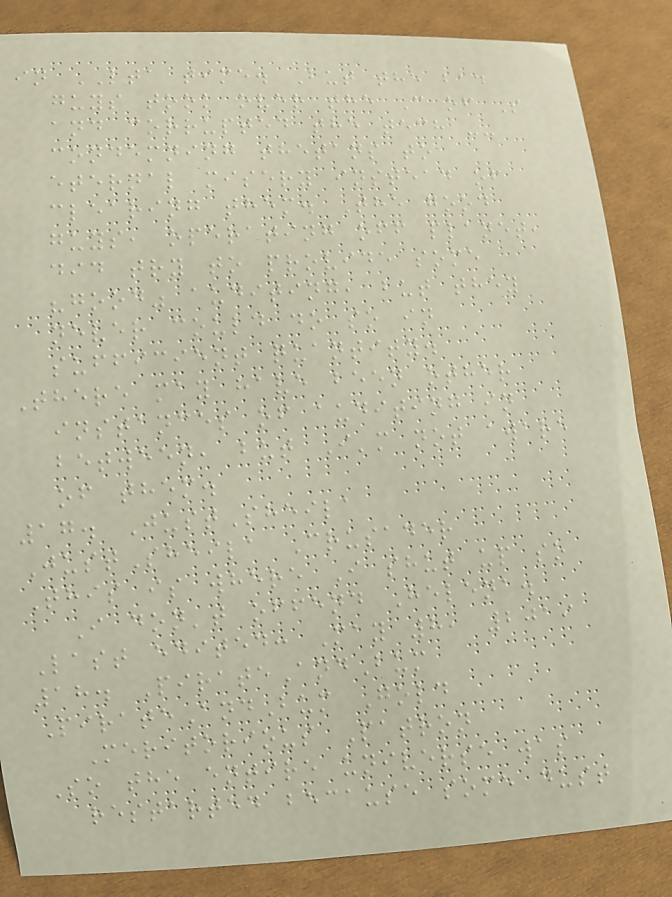in LTA time. But the bad
guys took over the C of S
and corrupted the tech --
condemning thetans to
eternal misery instead of
clearing them. The good
guys, operating off planet,
did try to provide some
"good" auditing, but they
never could do so in
sufficient quantity.
There may have been other
instances of auditing in
between, but I'm not aware
of them.
17. JustSheila
JustSheila Crusader
This is where I shut up so
I don't offend Helena.
Last edited: May 8, 2019
18. PirateAndBum
PirateAndBum Gold
Meritorious Patron
So the entire universe was
restarted because some dust
